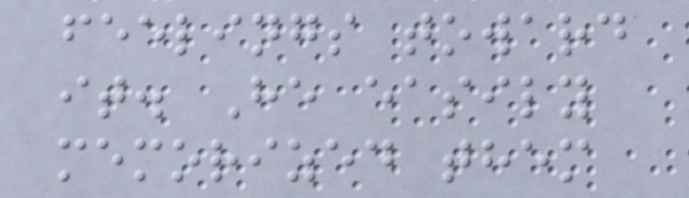feelings toward
it. He easily
memorized them
